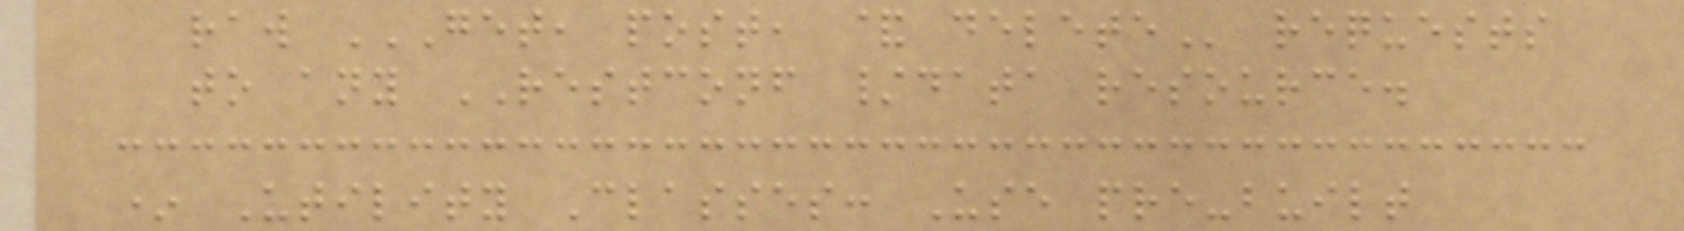raw GET, POST, & DELETE requests
to any RESTCONF /data resource.
* Utility Classes: Use pre-built
